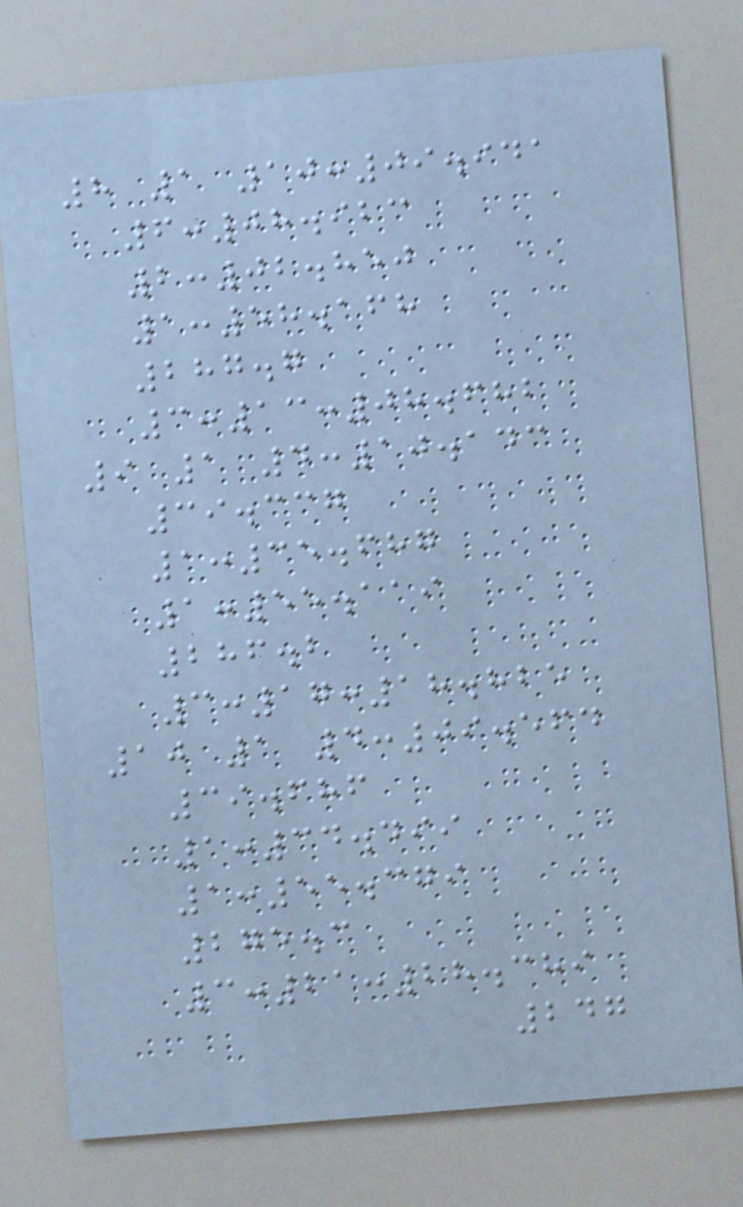8 1 10:09.941
6:08.923
2:02.850
1:58.168
287.7
3:13:08.682
9 1 4:10.143
39.337
1:35.687
1:55.119
286.2
3:17:18.825
10 1 4:09.564
39.686
1:34.499
1:55.379
275.3
3:21:28.389
247
